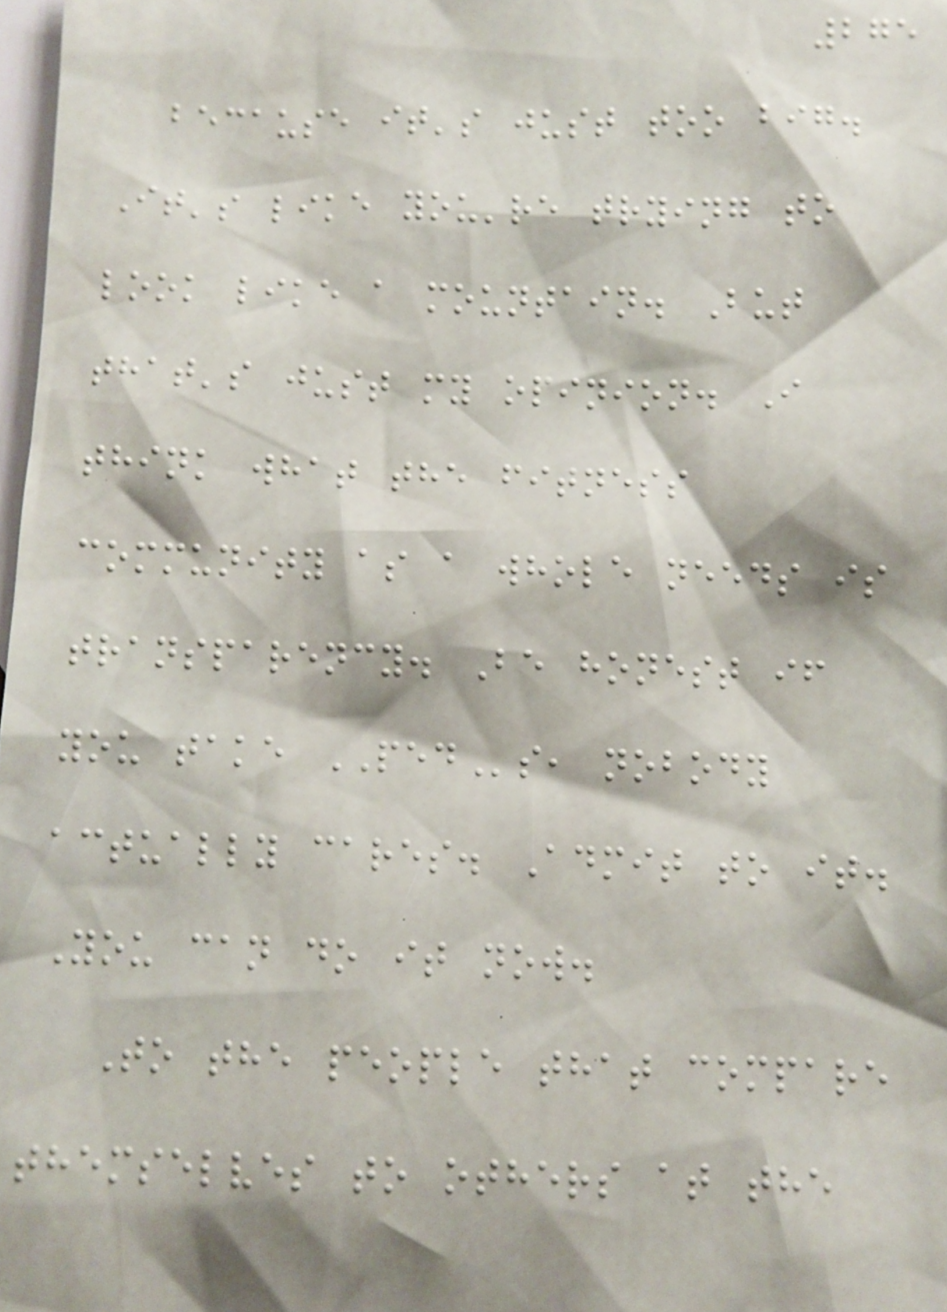275
because it's just too big.
It's like you're trying to
look like a mountain. But
that's just my opinion. I
think what the fitness
community as a whole needs is
transparency. Be honest if
you take PEDs, nobody
actually cares. Admit to it.
You can do it now.
To the people that compare
themselves to others at the
